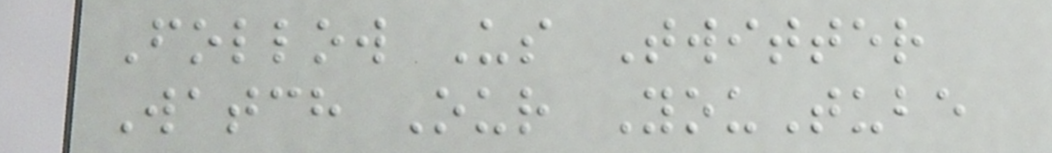Follow Us Twitter
Watch Our YouTube
